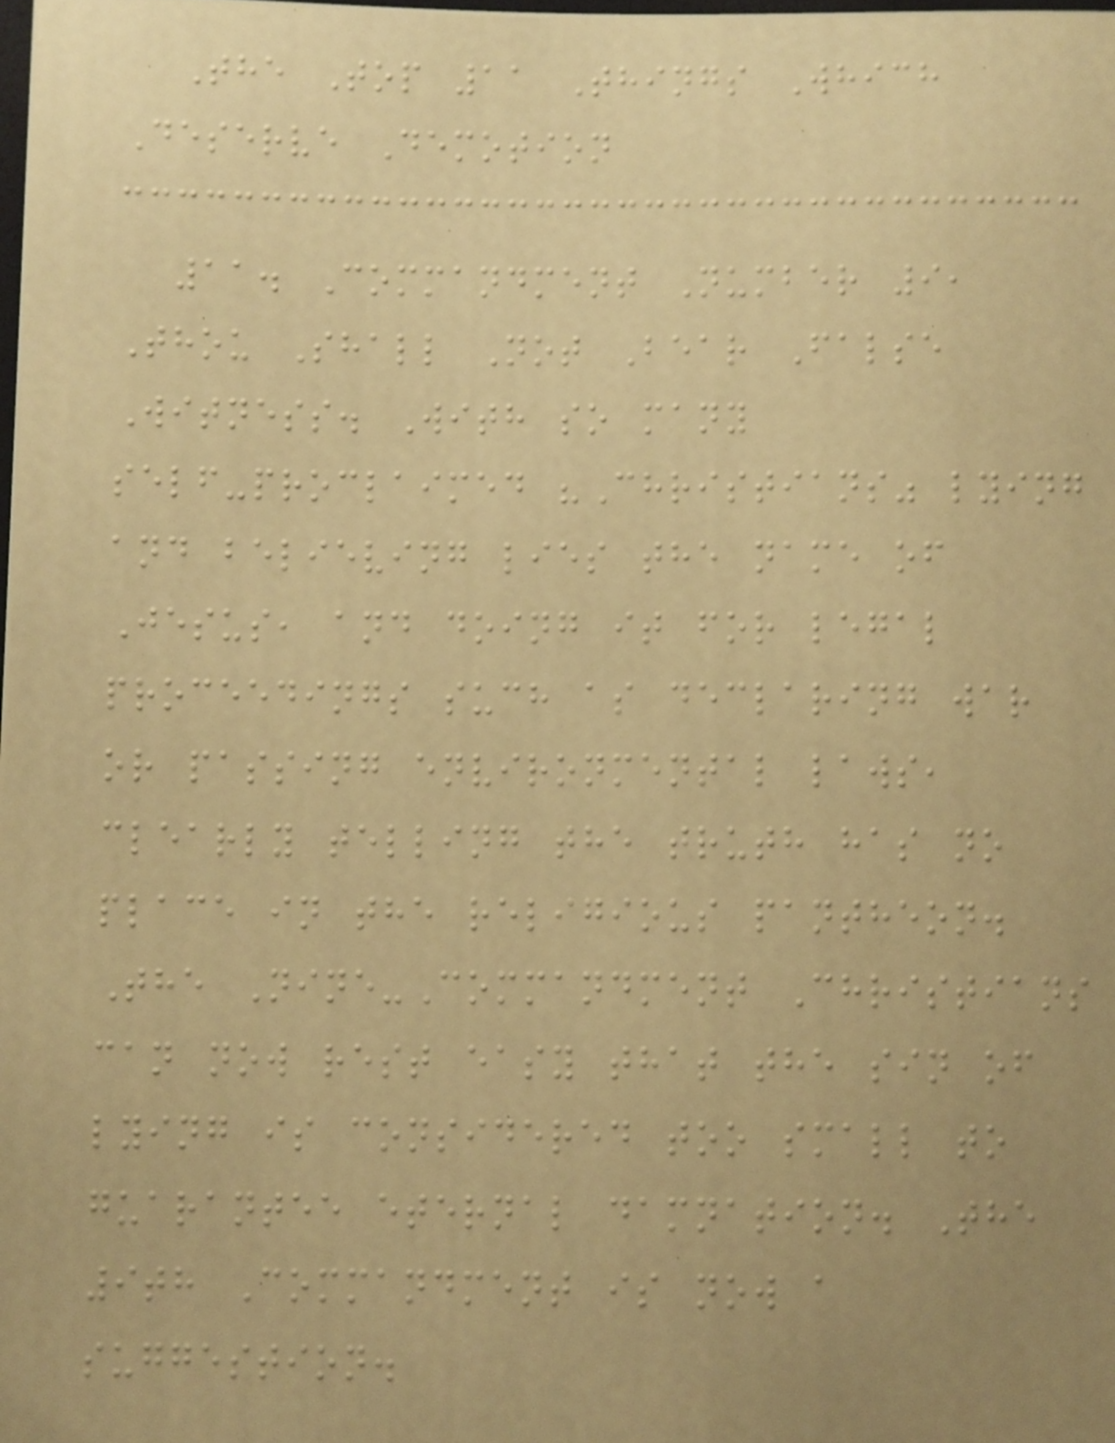The Top 11 Things Which
Deserve Demotion
11. Commandment Number 9,
Thou Shall Not Bear False
Witness. With so many
self-proclaimed "Christians" lying
and believing lies the name of
Jesus, and doing it for legal
proceedings such as declaring war
or passing environmental laws,
clearly telling the truth has no
place in the religious pantheon.
The Nine-Commandment Christians
can now rest easy that the sin of
lying is considered too small to
guarantee eternal damnation. The
9th Commandment is now a
suggestion.
